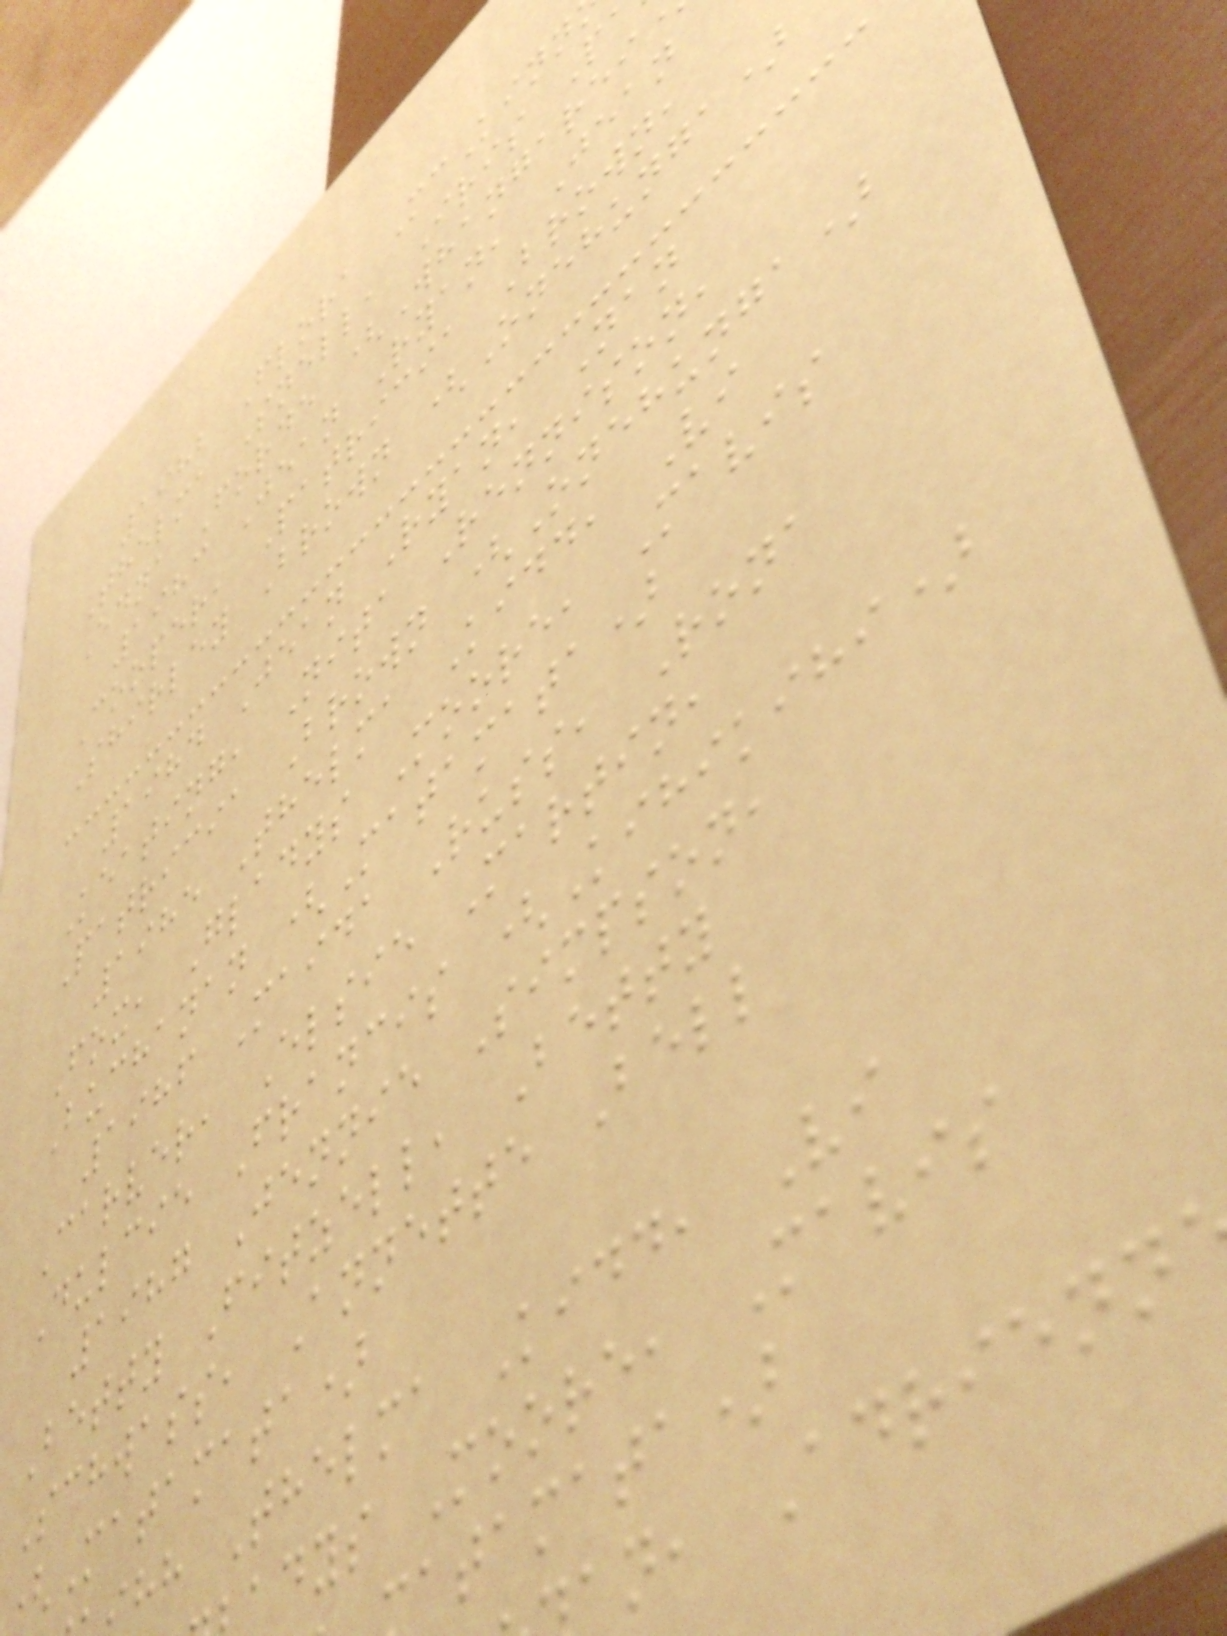1982 Flora McKinn
Thelma Snell, Iris P
Edna Forde (Whangarei
1983 Jean Ryan, Jean
Cooper, Patricia Brown,
Shirley Brown (Onehunga)
1984 Jean Ryan, Nan
Keating, Nita Rennison,
Patricia Brown (Onehunga)
1985 Thelma Kidd, Vi
Fox, Gladys Moore, Mavis
Buchanan (Matamata)
1986 Maida Russ, Rona
Carver, Elsie Martin,
Dulcie Francis (Kihikihi)
1987 Jennie Simpson,
Betty Fitzell, Betty
Schwass, Annette Bell
(Matamata)
hh Thelma Kidd, Vi
adys Moore, Mavis
atamata)
an, Adrienn
